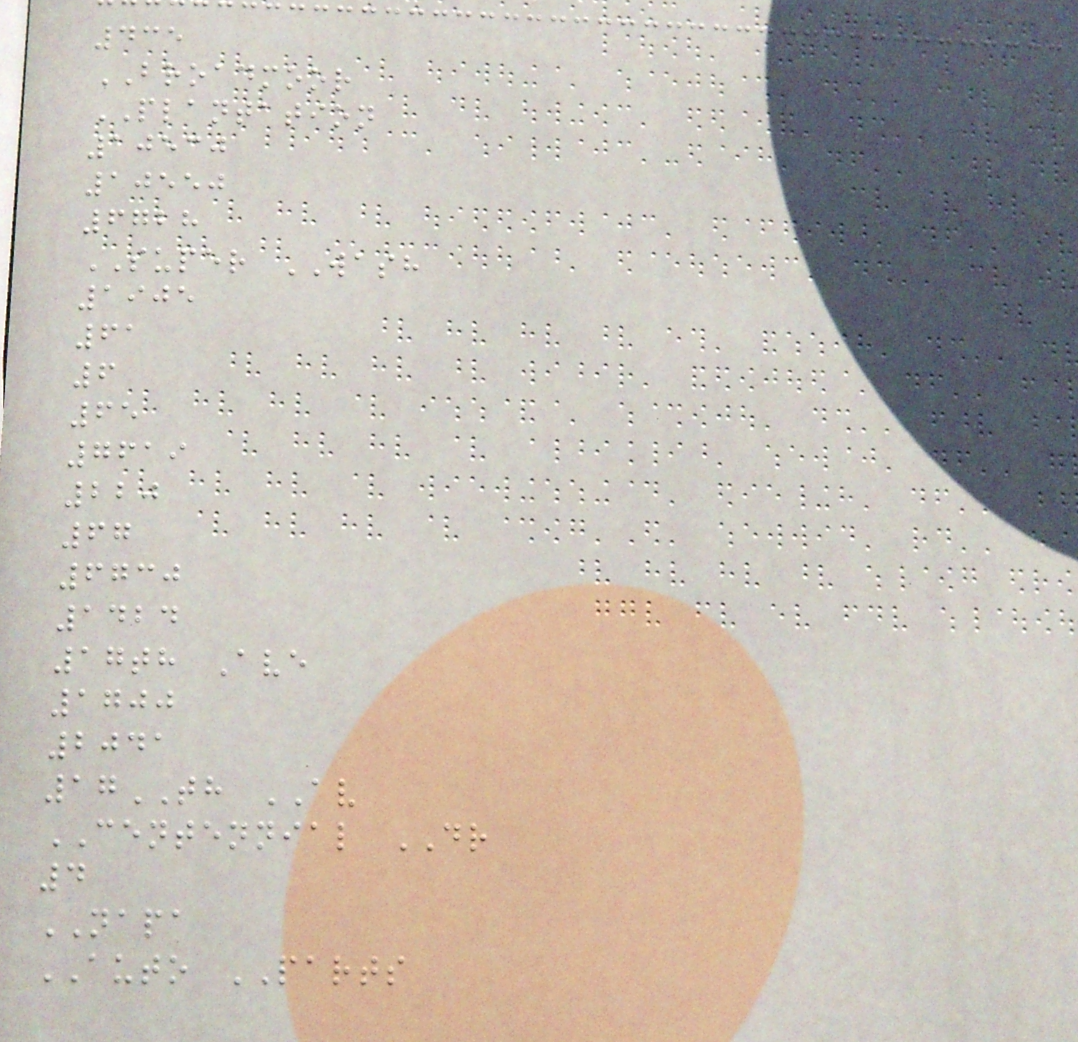435
BROADMOOR
PLANTATION
10530
10550
6728
SUPER WASH
1905
61
6
65
7619
220
67
6730
1424
17th Ave
1700
2041
17TH AV
CENTENNIAL DR
4
NAPA
AUTO PARTS
